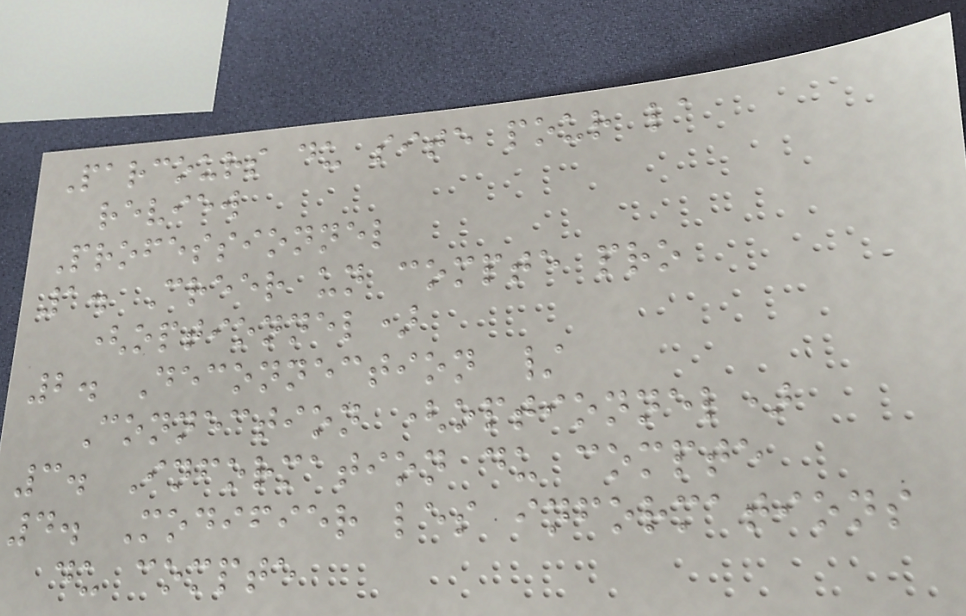Parcours du site pour la
review
Professionnel
1. Creer un compte pro
(optionnel)
2. Deconnection /
Connection (optionnel)
3. Information du compte
4. Modifier les informations
du compte
